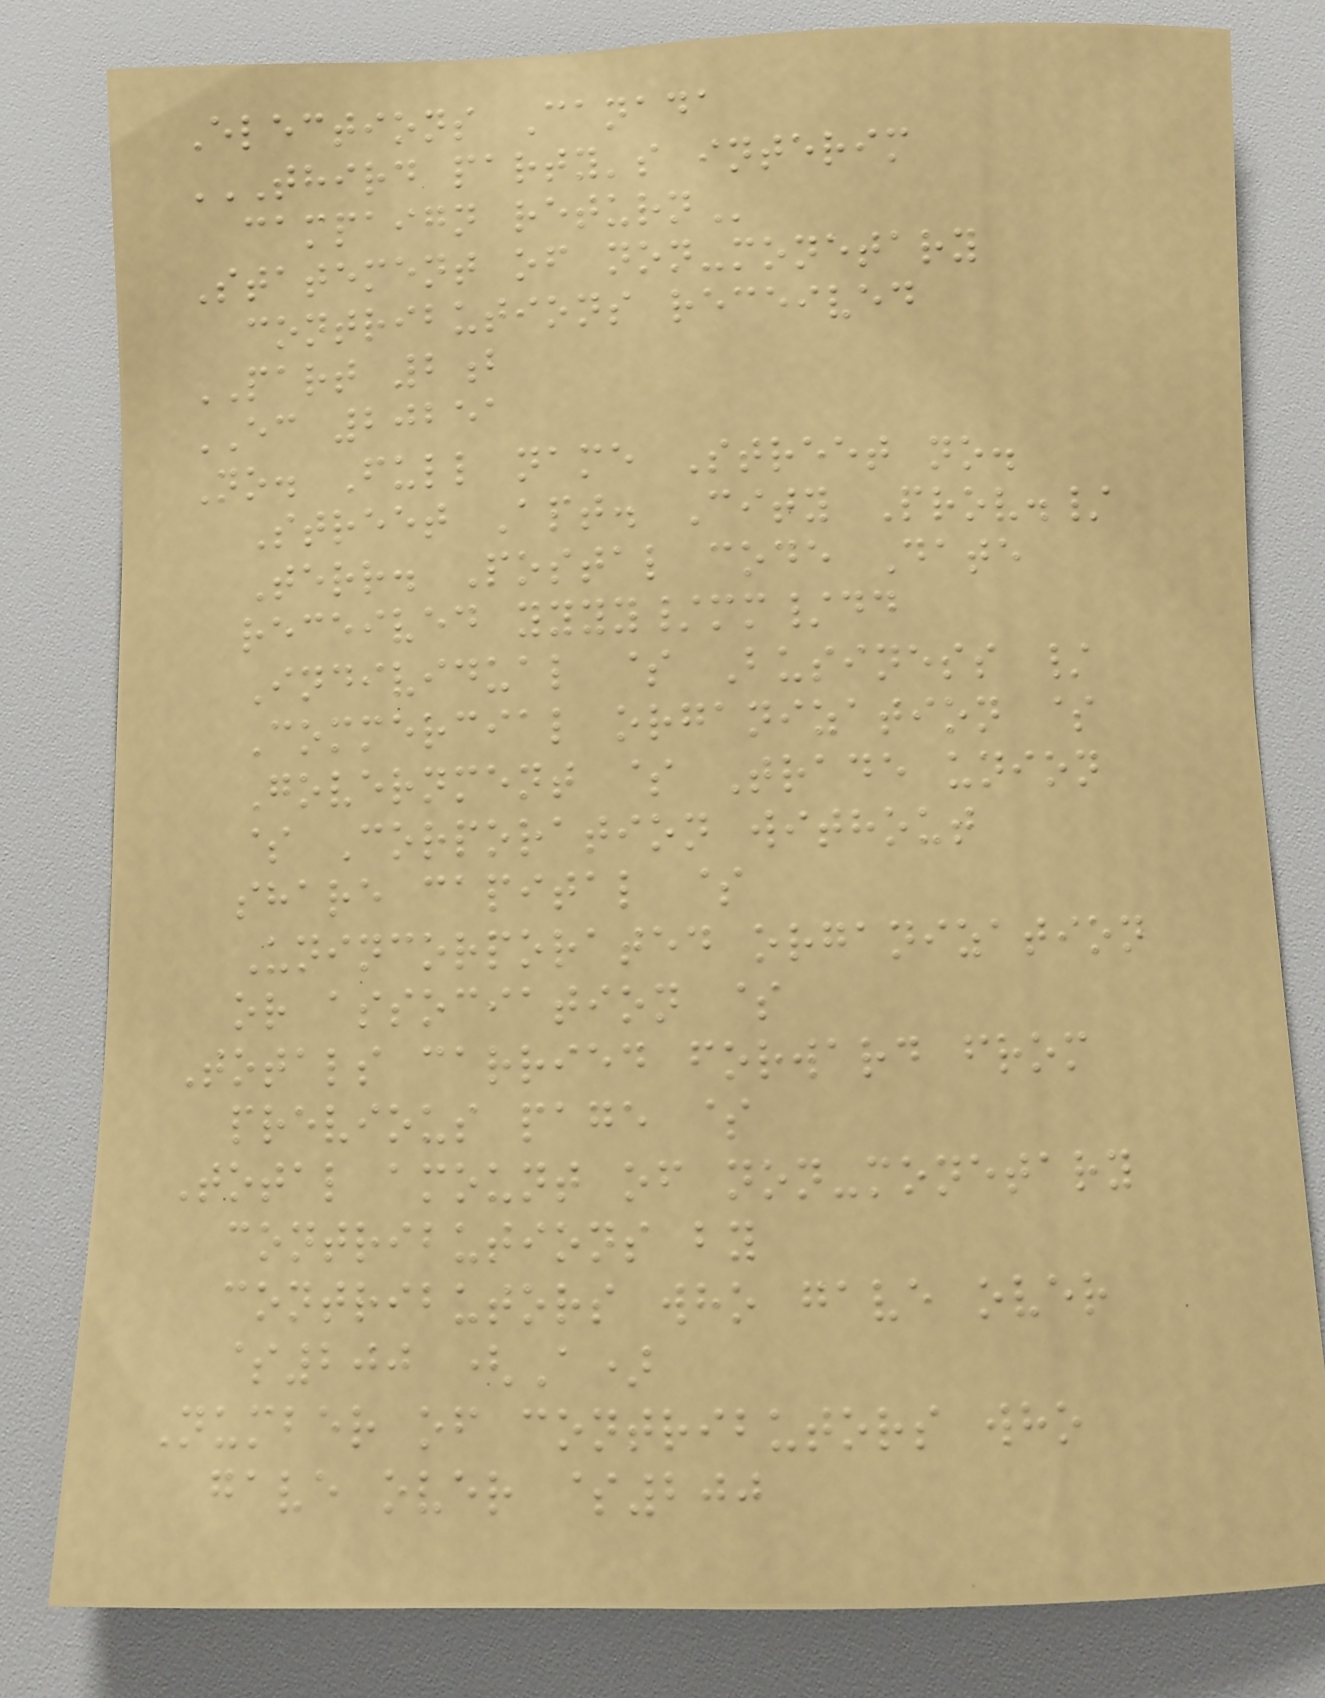Elections Canada
THIRD PARTY'S INTERIM
CAMPAIGN RETURN
Statement of non-monetary
contributions received
PART 2b
EC 20251
No. Full name Street no.
Street Apt. City Prov./
Terr. Postal code Date
received yyyy/mm/dd
Individual $ Business /
Commercial organization $
Government $ Trade union
$ Corporation without
share capital $
Unincorporated organization
or association $
Totals carried forward from
previous page $
Total amount of non-monetary
contributions by
contributors who gave over
$200 (A)
Number of contributors who
gave over $200
